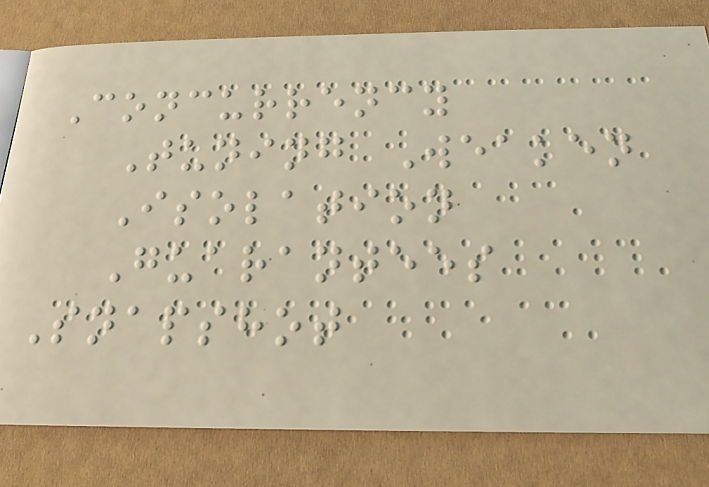Concurrency
Tuning Weaken
Isolation
Guarantees
Snapshot
